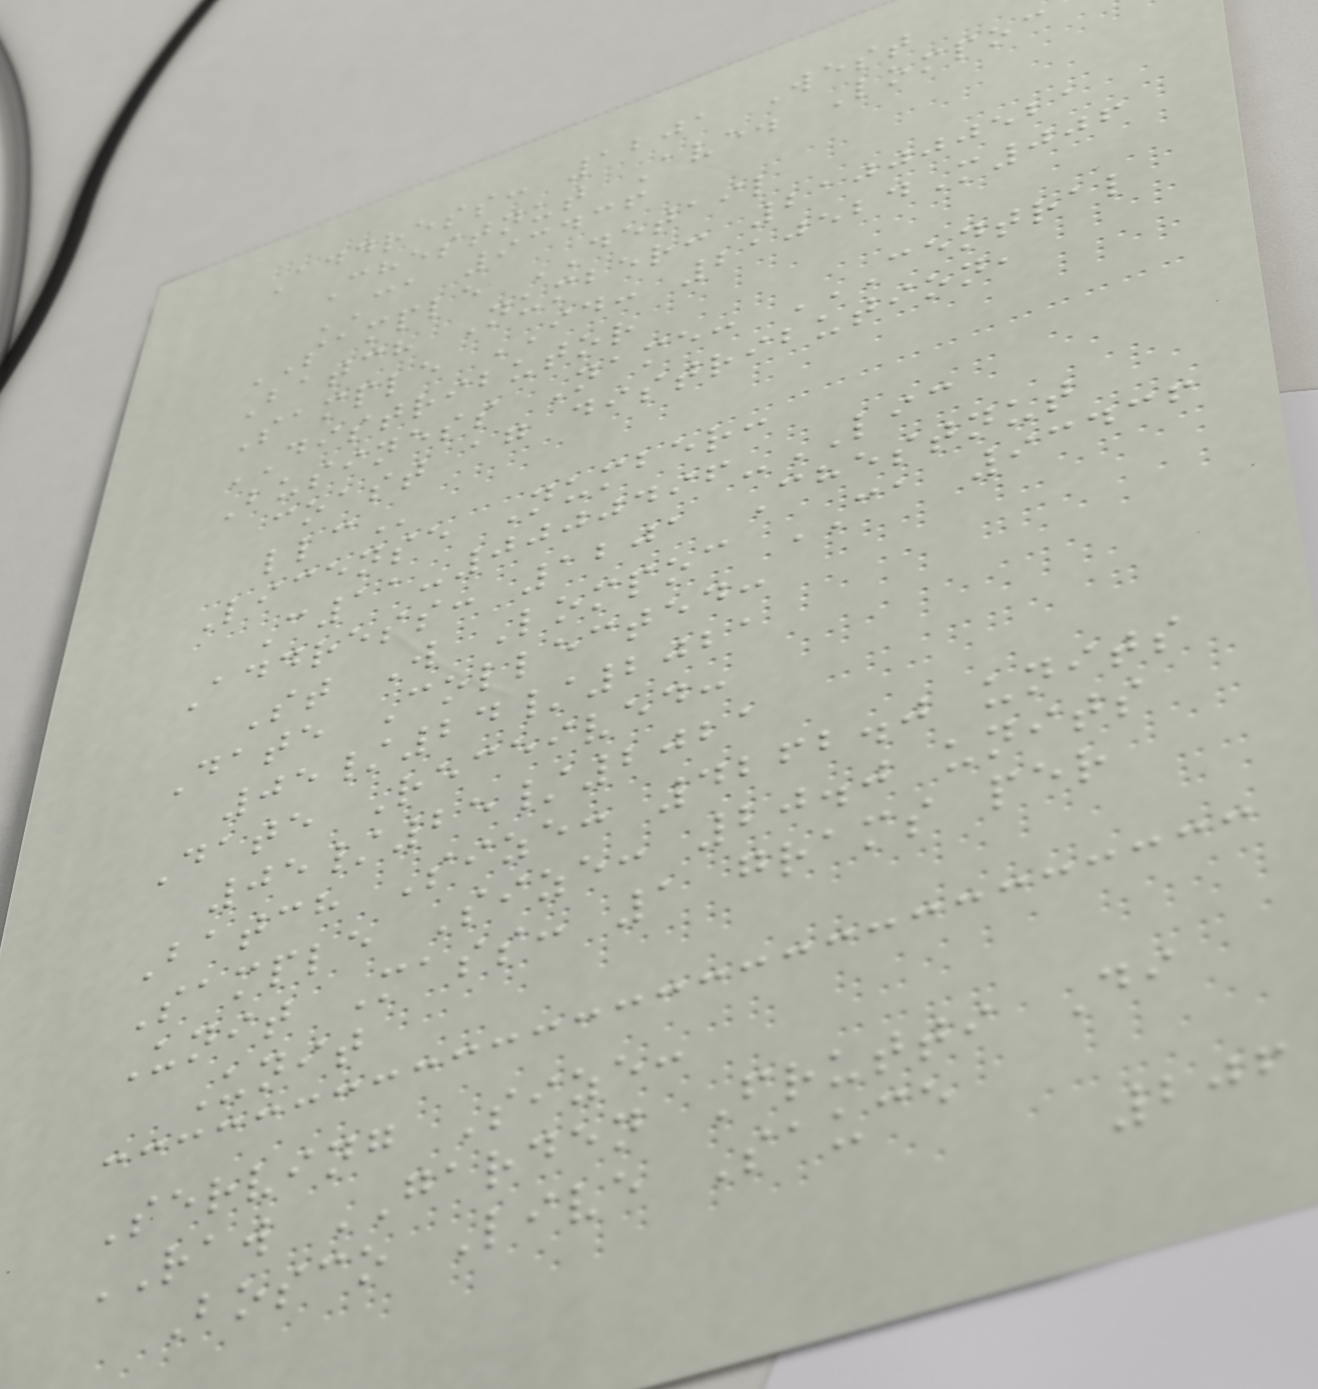Address: 1201 West
Chestnut Ave. Lompoc
CA 93436
SAMPLE DETAIL
Batch Number: 210000521
Sample ID: 210524M006
DISTRIBUTOR
Business Name: CENTRAL
COAST AG DISTRIBUTION,
LLC
License Number:
C11-0000496-LIC
Address: 1201 Chestnut
St W Lompoc CA 93436
Date Collected:
05/24/2021
Date Received:
05/25/2021
Batch Size: 4262.0 units
Sample Size: 20.0 units
Unit Mass: 1 grams per
Unit
Serving Size:
RAW GARDEN Frutti Di
Bosco Live Sauce
206
